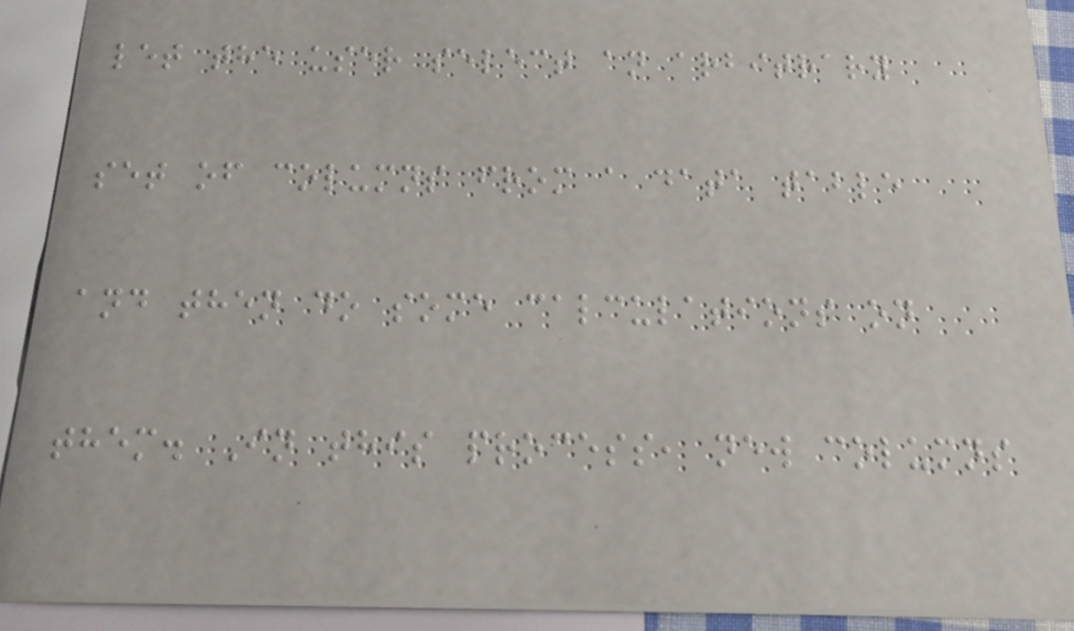let the user select an arbitrary
set of columns from a data table
and then do some calculations on
them. In this process, new columns
